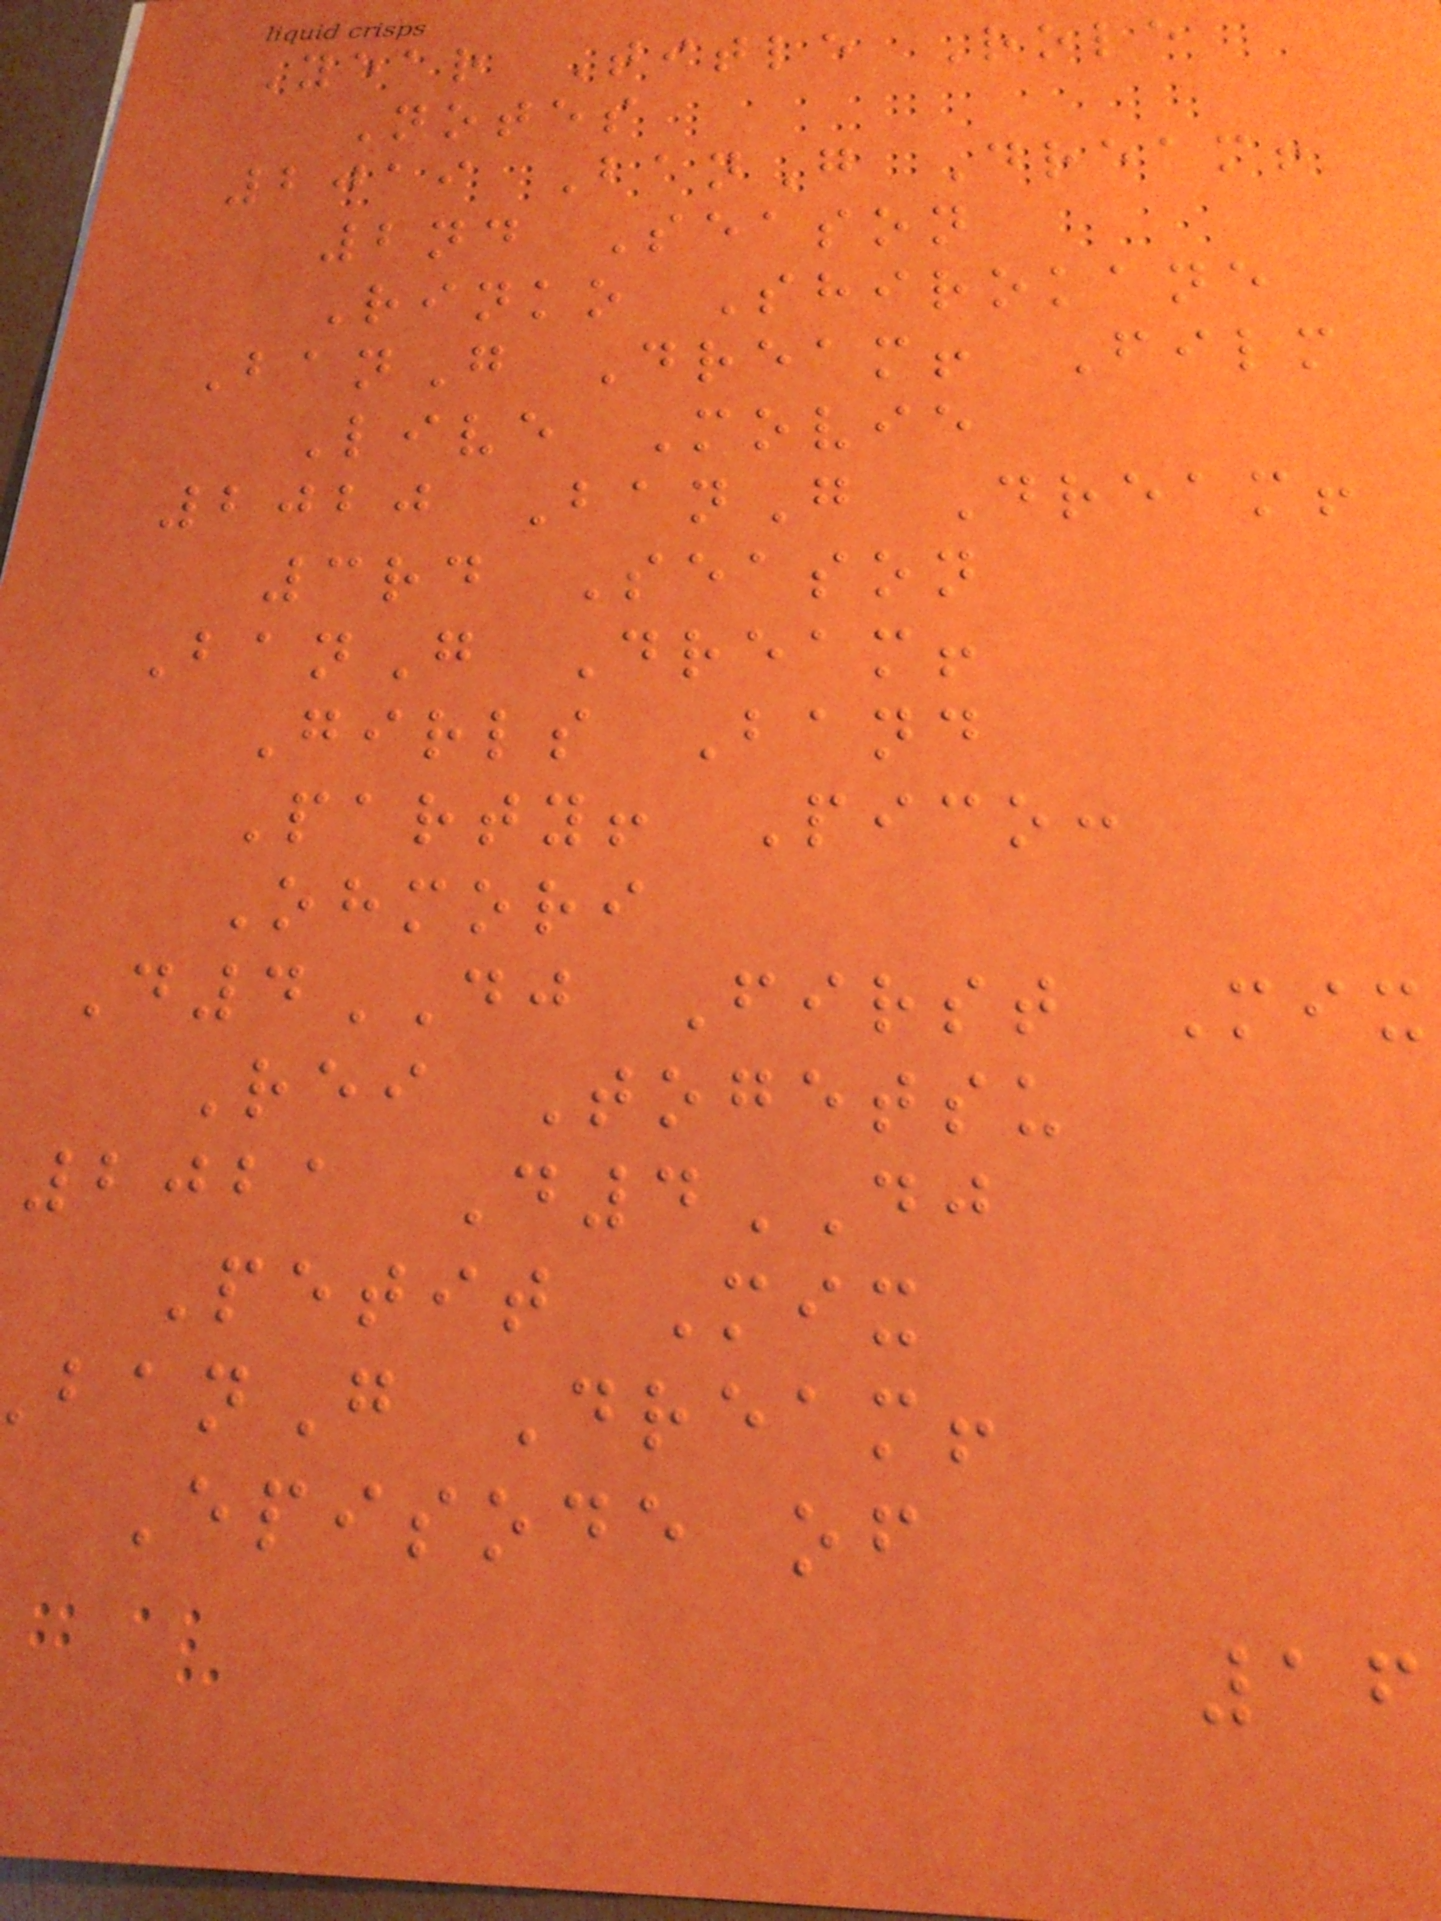Year Title Role
Notes
2019 BanG Dream!
2nd Season
Rinko Shirokane
BanG Dream! Film
Live Movie
2020 BanG Dream!
3rd Season
BanG Dream!
Girls Band
Party! Pico:
Ohmori
D4DJ First Mix
Rei Togetsu
2021 D4DJ
Petit Mix
anG Dream!
Episode of
